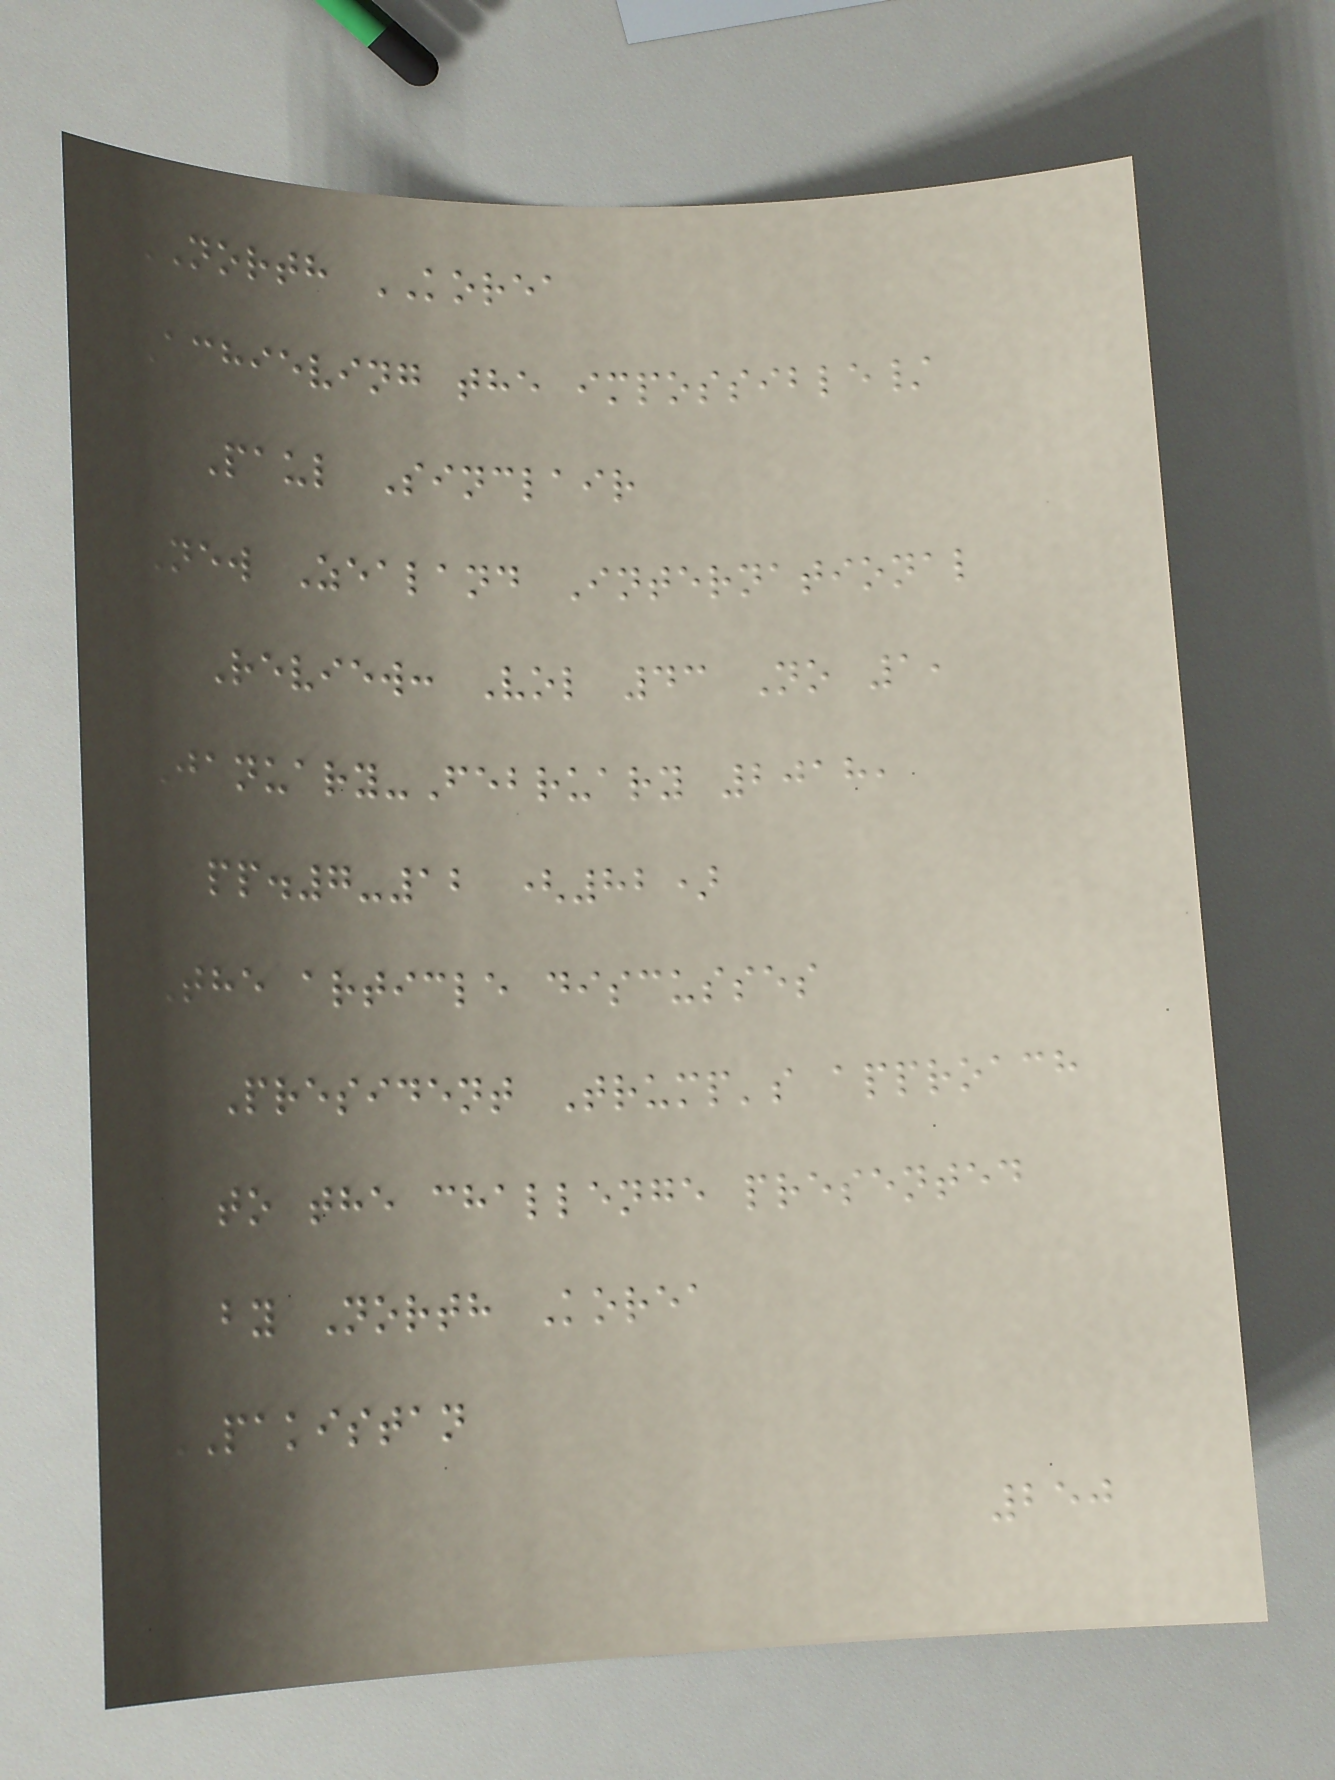NORTH KOREA
Achieving the impossible/
Paul Sinclair
New Zealand International
Review: Vol 43 No 1,
January-February 2018,
pp.7-12 (82)
The article discusses
President Trump's approach
to the challenge presented
by North Korea
PAKISTAN
250
